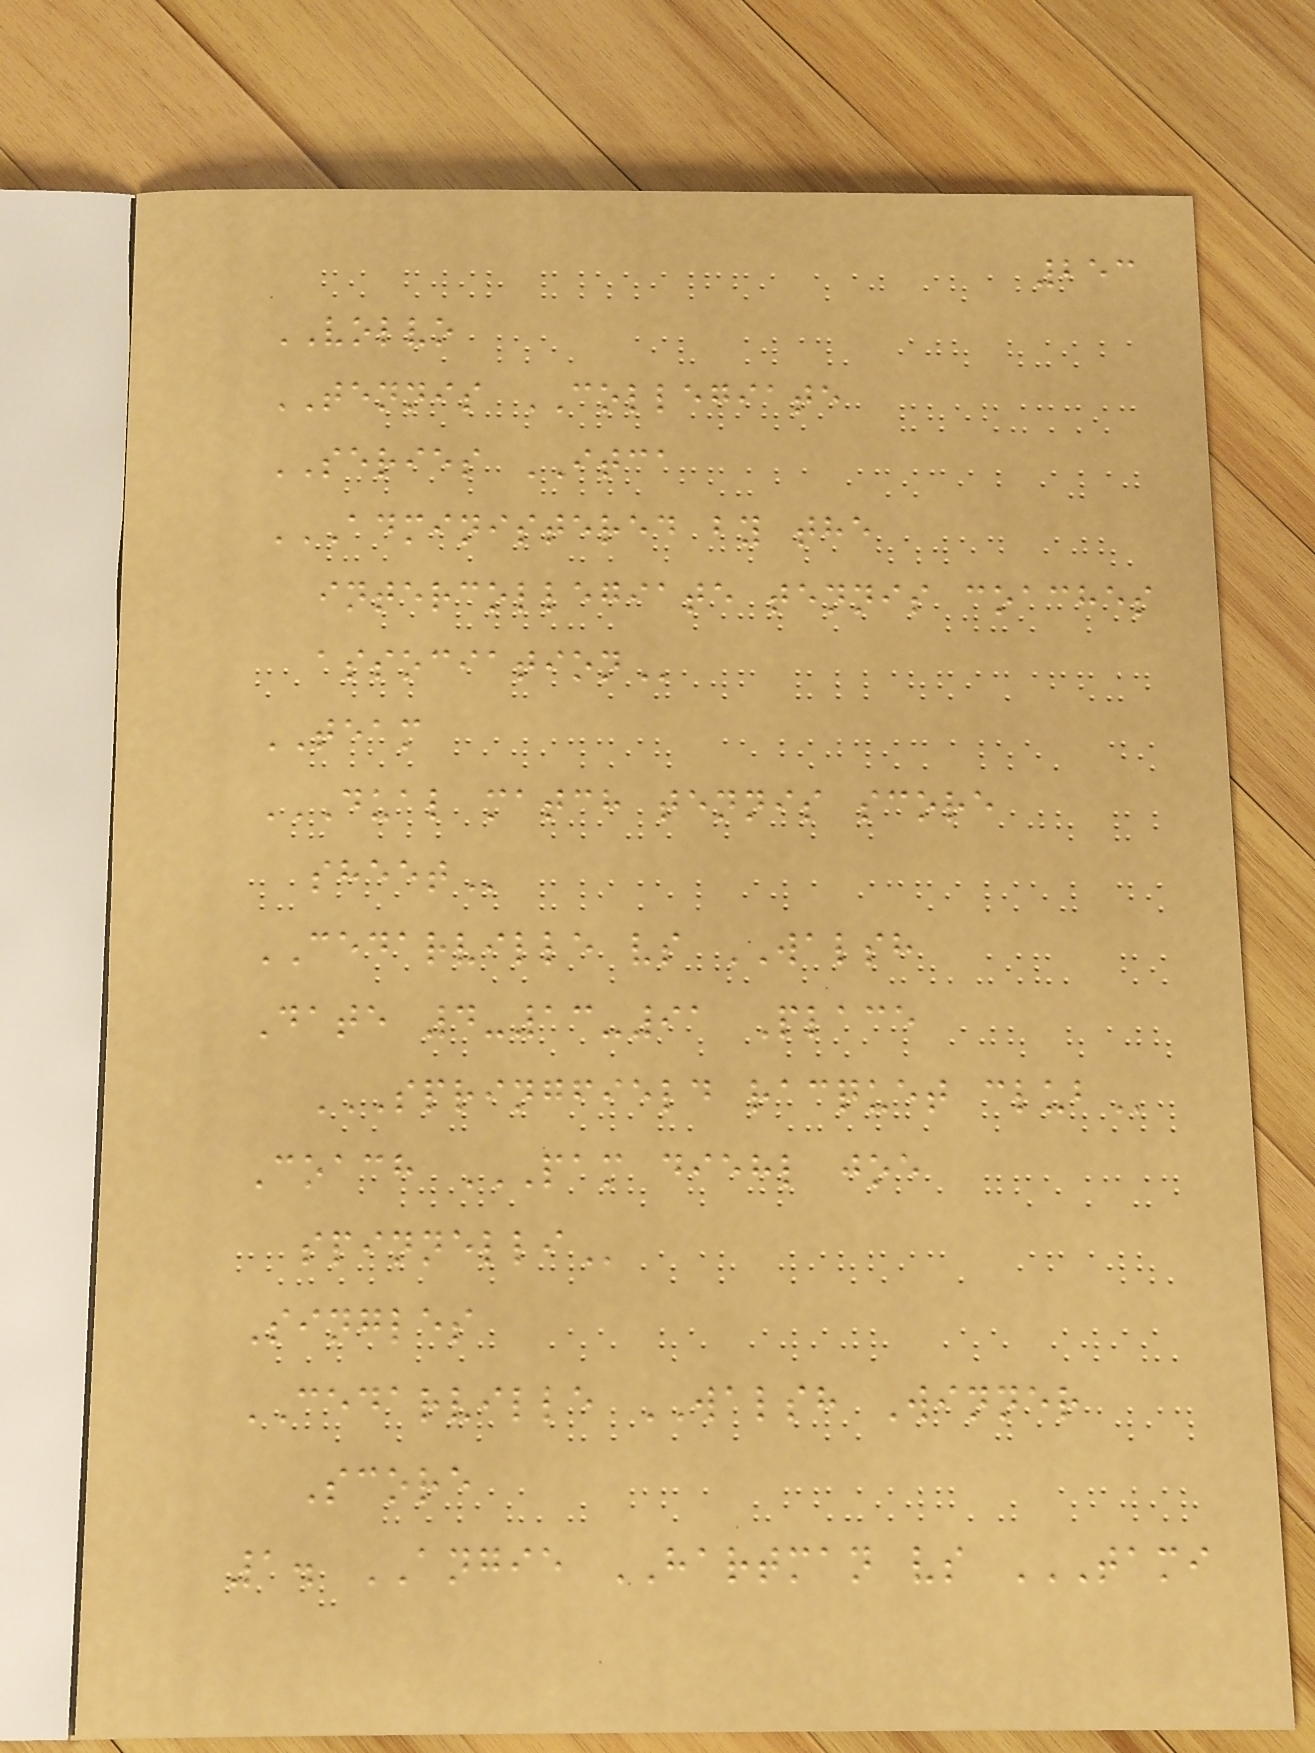253
VOLVO
TENNIS COLLEGIATE
SERIES ITCA
ADMINISTERED BY THE
INTERCOLLEGIATE TENNIS COACHES
ASSOCIATION
TEAM
DUAL MATCH TENNIS SCORE
SHEET
CEDARVILLE vs WALSH
Date 4-13-91 Place
SPRINGFIELD RACQUET CLUB
Coach PAM DIEHL JOE
SPINNELLI
Singles
CEDARVILLE WALSH Winner
Score
1. ANGIE HARTMAN vs TAMI
